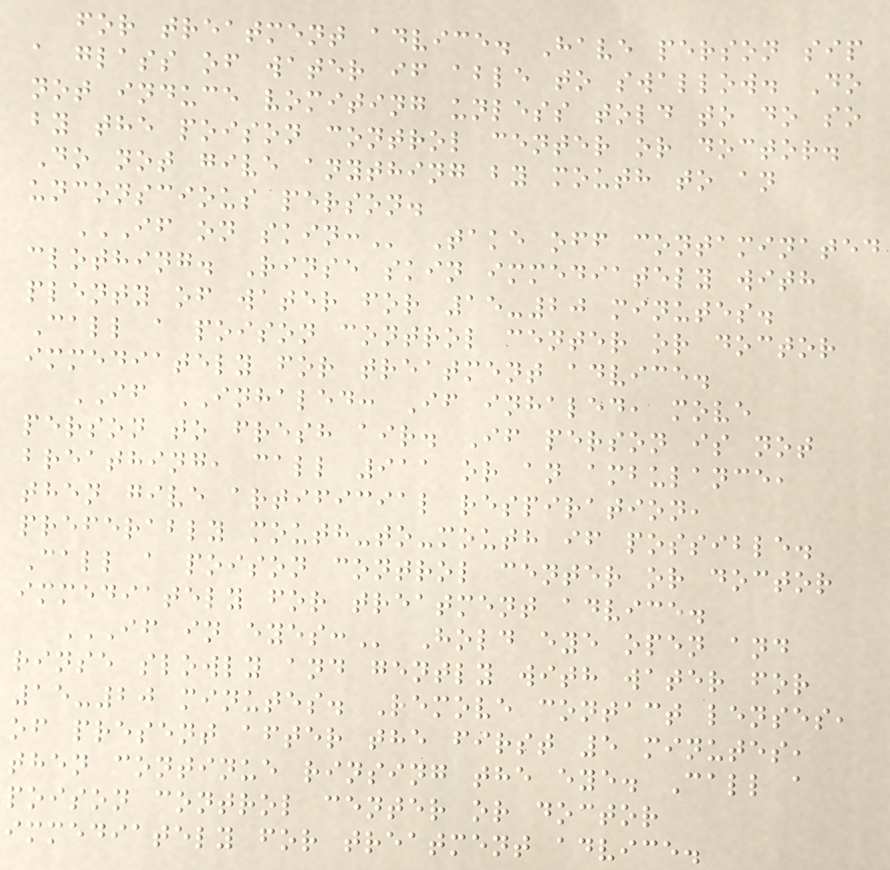for treatment advice. Have person sip
a glass of water if able to swallow. Do
not induce vomiting unless told to do so
by the poison control center or doctor.
Do not give anything by mouth to an
unconscious person.
IF ON SKIN: Take off contaminated
clothing. Rinse skin immediately with
plenty of water for 15-20 minutes.
Call a poison control center or doctor
immediately for treatment advice.
IF INHALED: If inhaled, move
person to fresh air. If person is not
breathing, call 911 or an ambulance,
then give artificial respiration,
preferably mouth-to-mouth if possible.
Call a poison control center or doctor
immediately for treatment advice.
IF IN EYES: Hold eye open and
rinse slowly and gently with water for
15-20 minutes. Remove contact lenses,
of present after the first 5 minutes,
then continue rinsing the eye. Call a
poison control center or doctor
immediately for treatment advice.
